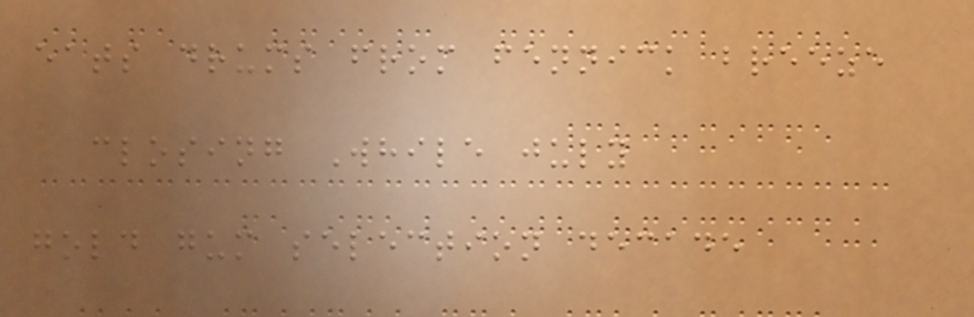eats drums from fennick breeze
closing While july
gold gum selection decade
